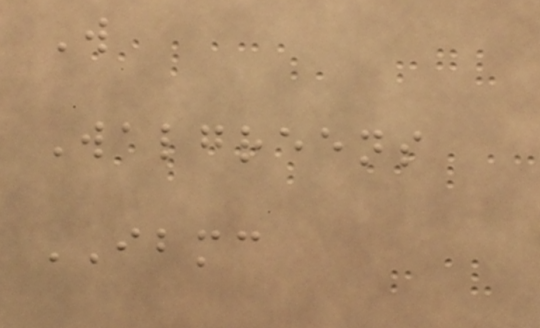W
Walgreens
IBMC
